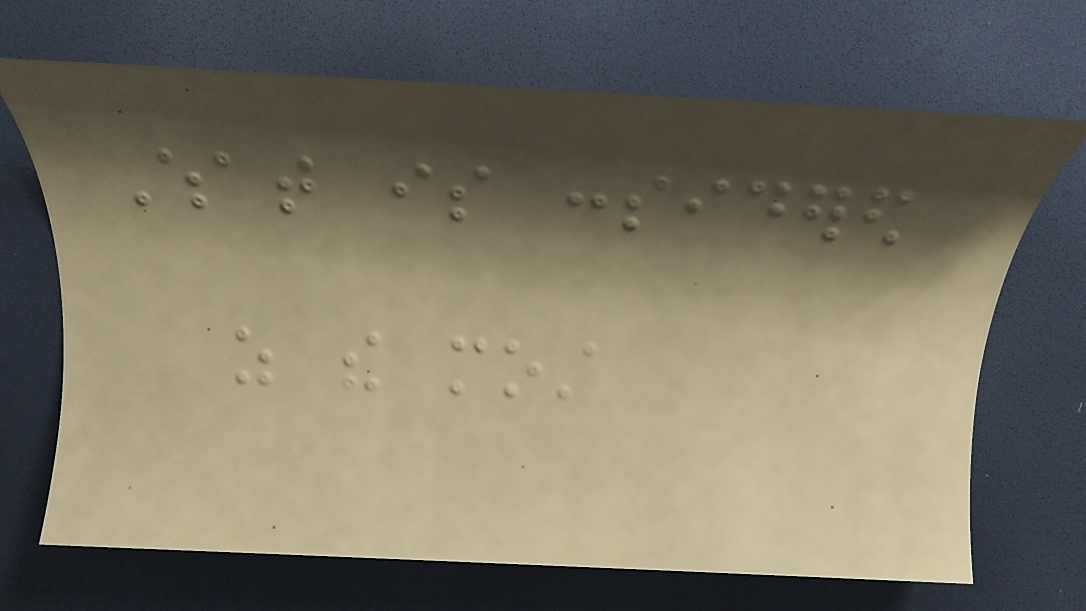What is considered
as the most
